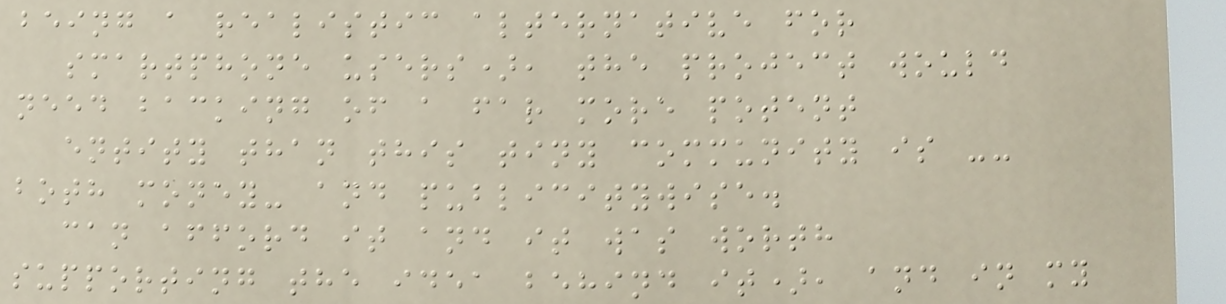being a realistic alternative for
smartphone users), the project would
need backing of a far more potent
entity than this tiny community is --
both money- and publicitywise.
can afford it and it was worth
supporting the idea behind it), and in my
